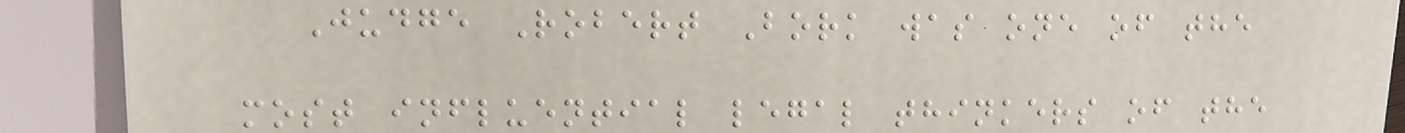Judge Robert Bork was one of the
most influential legal thinkers of the
